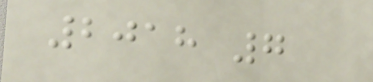2018 7
